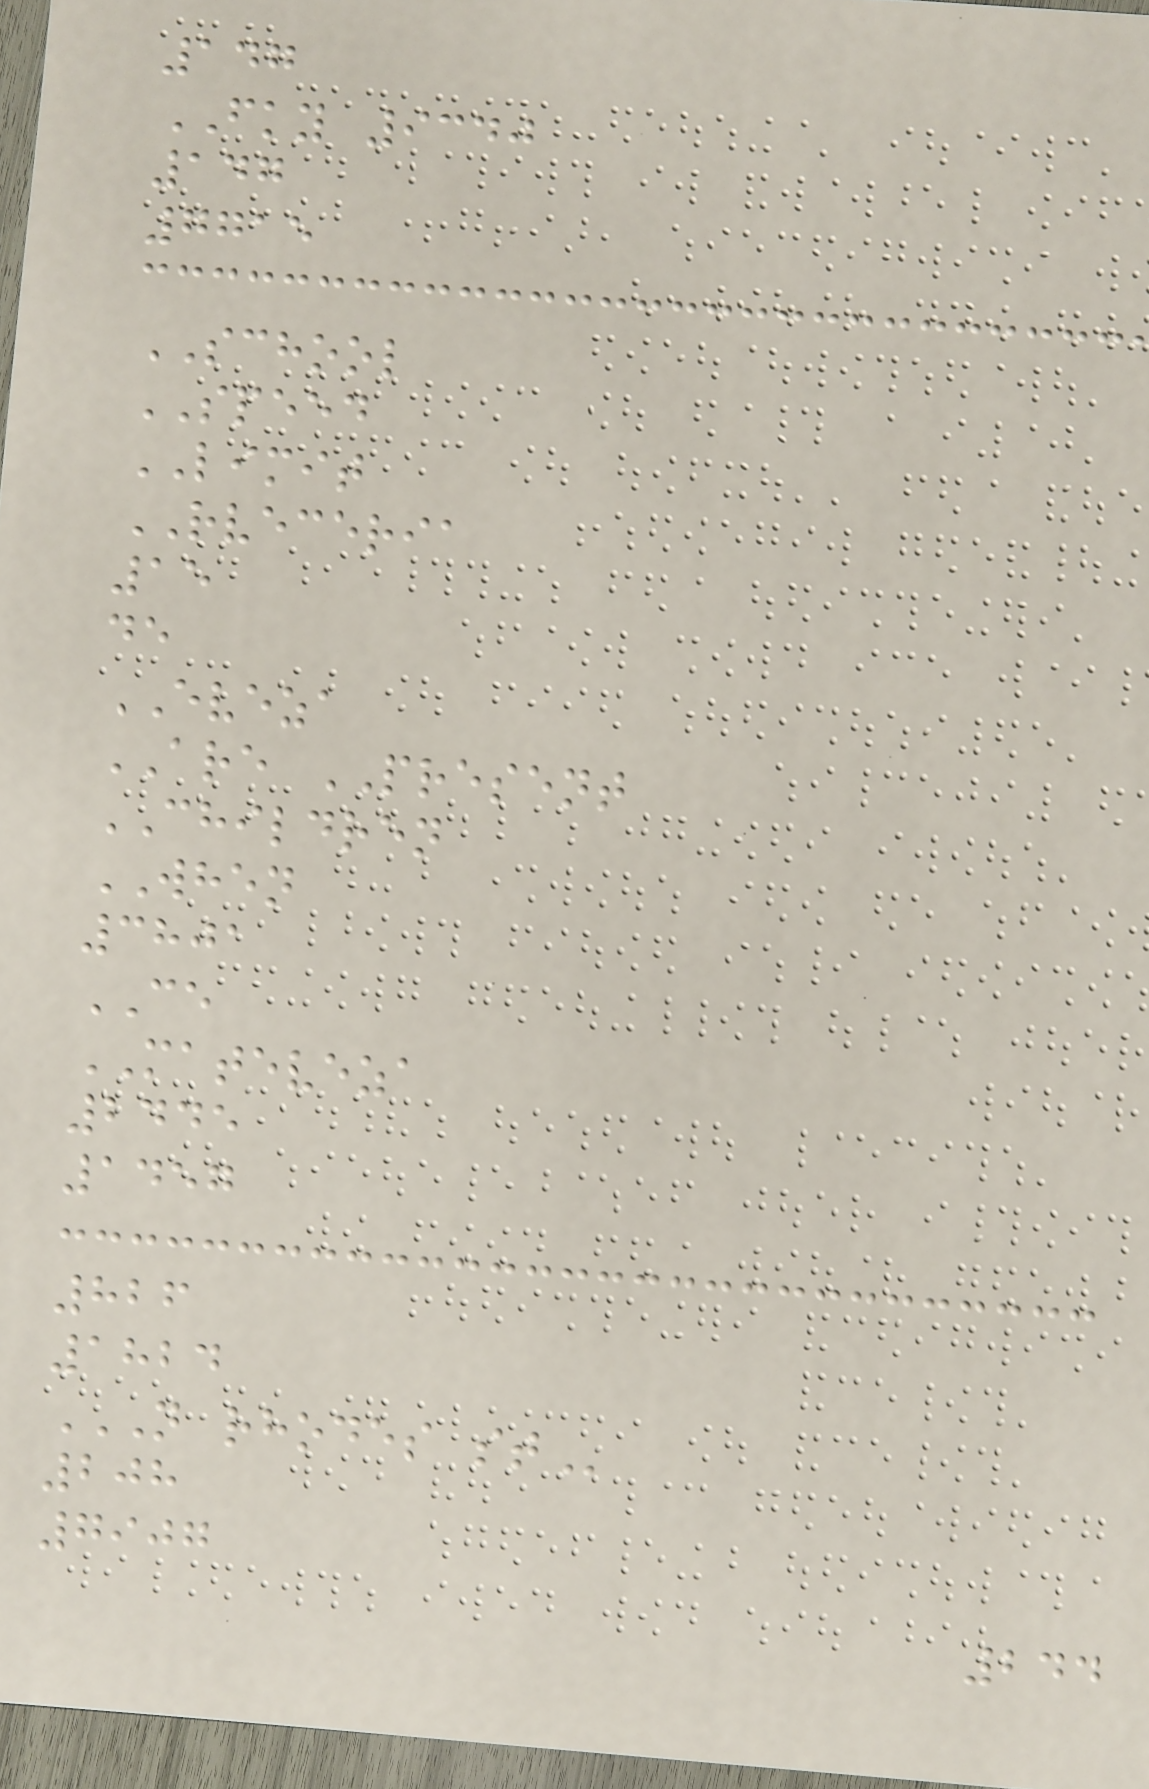147
FKY 9340
147
7715
SCHOOL
SPEED
LIMIT
RVECERIA
15
de
EVEZA
ARE PRESENT
CHILDREN
WHEN
3801
CE
MATEVEZA
2445
1457
826
1824
N RHODES ST
208
7907
244
